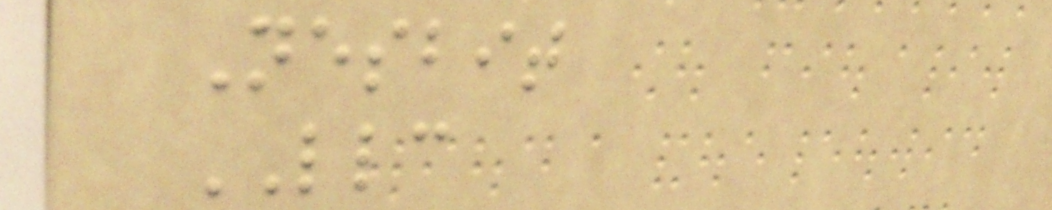Nesbit
LLC
